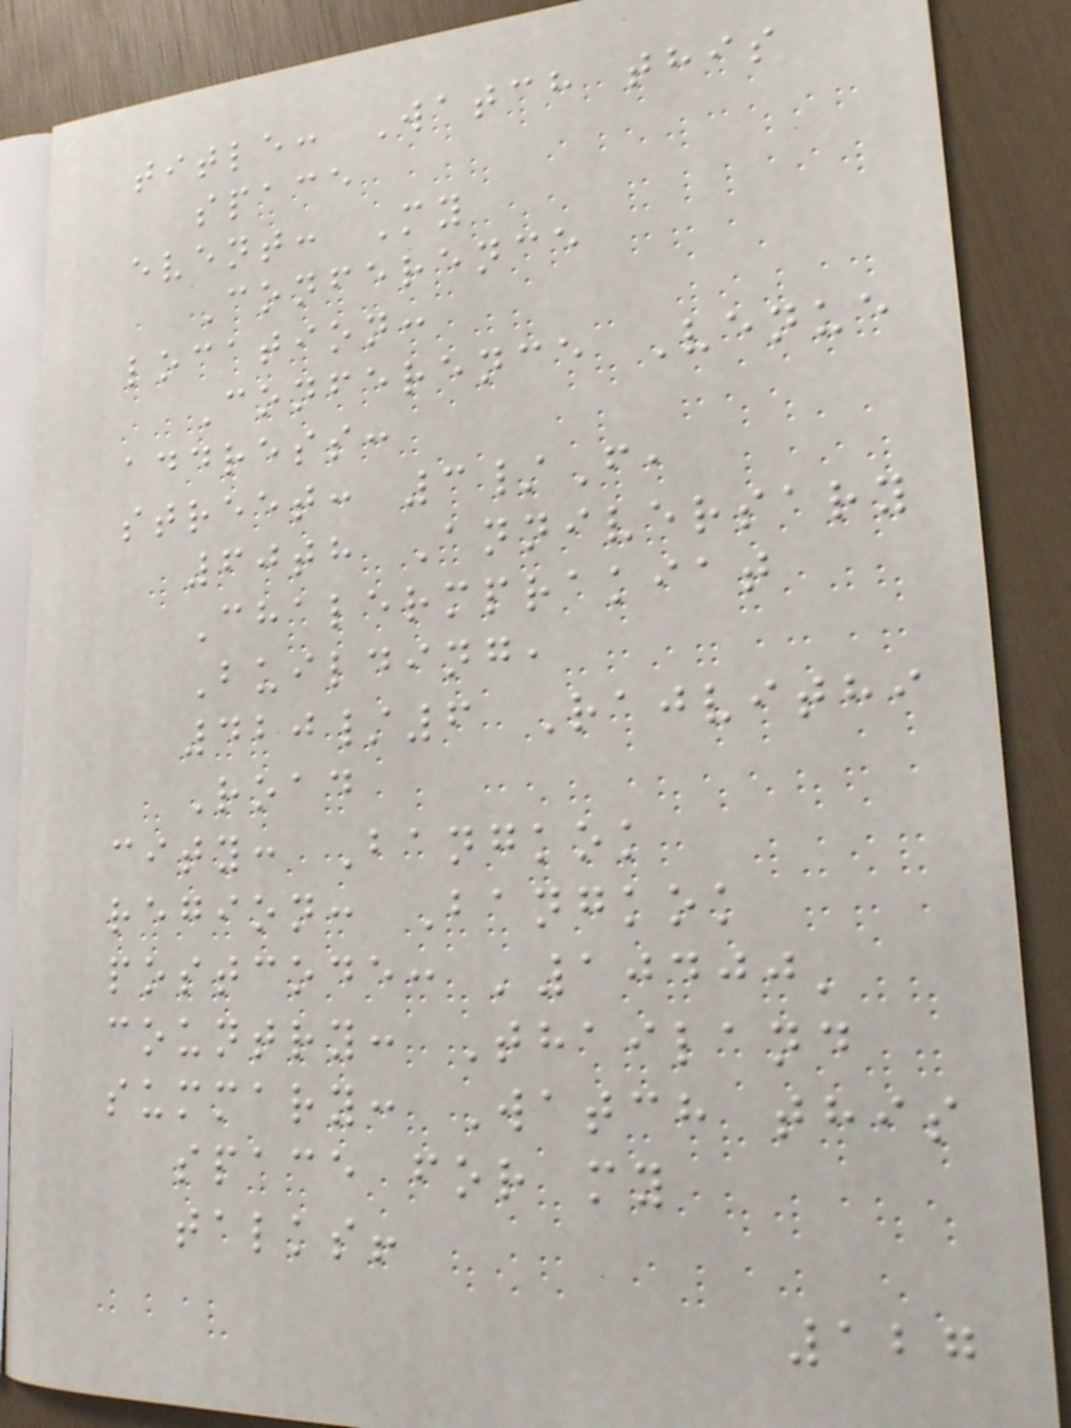title: Watch this
space
event: My
Conference
location:
Conference Venue
address:
street: 3/F,
60th Anniversary
Chalermprakiat
Building,
420/6 Rajvithi
Road
city: Bangkok
region: Bangkok
postcode: '10400'
country: Thailand
summary: Watch this
space for my
talks!
127
